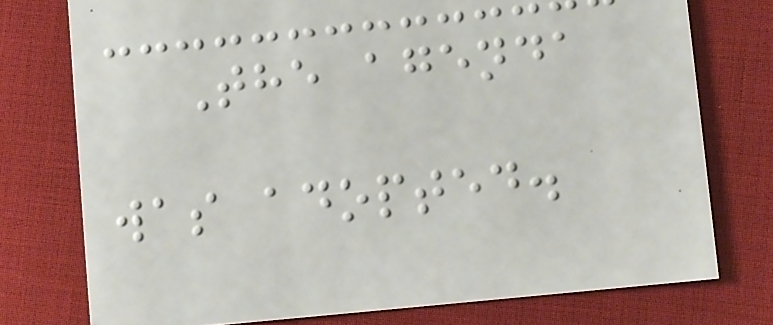The agenda
was adopted.
